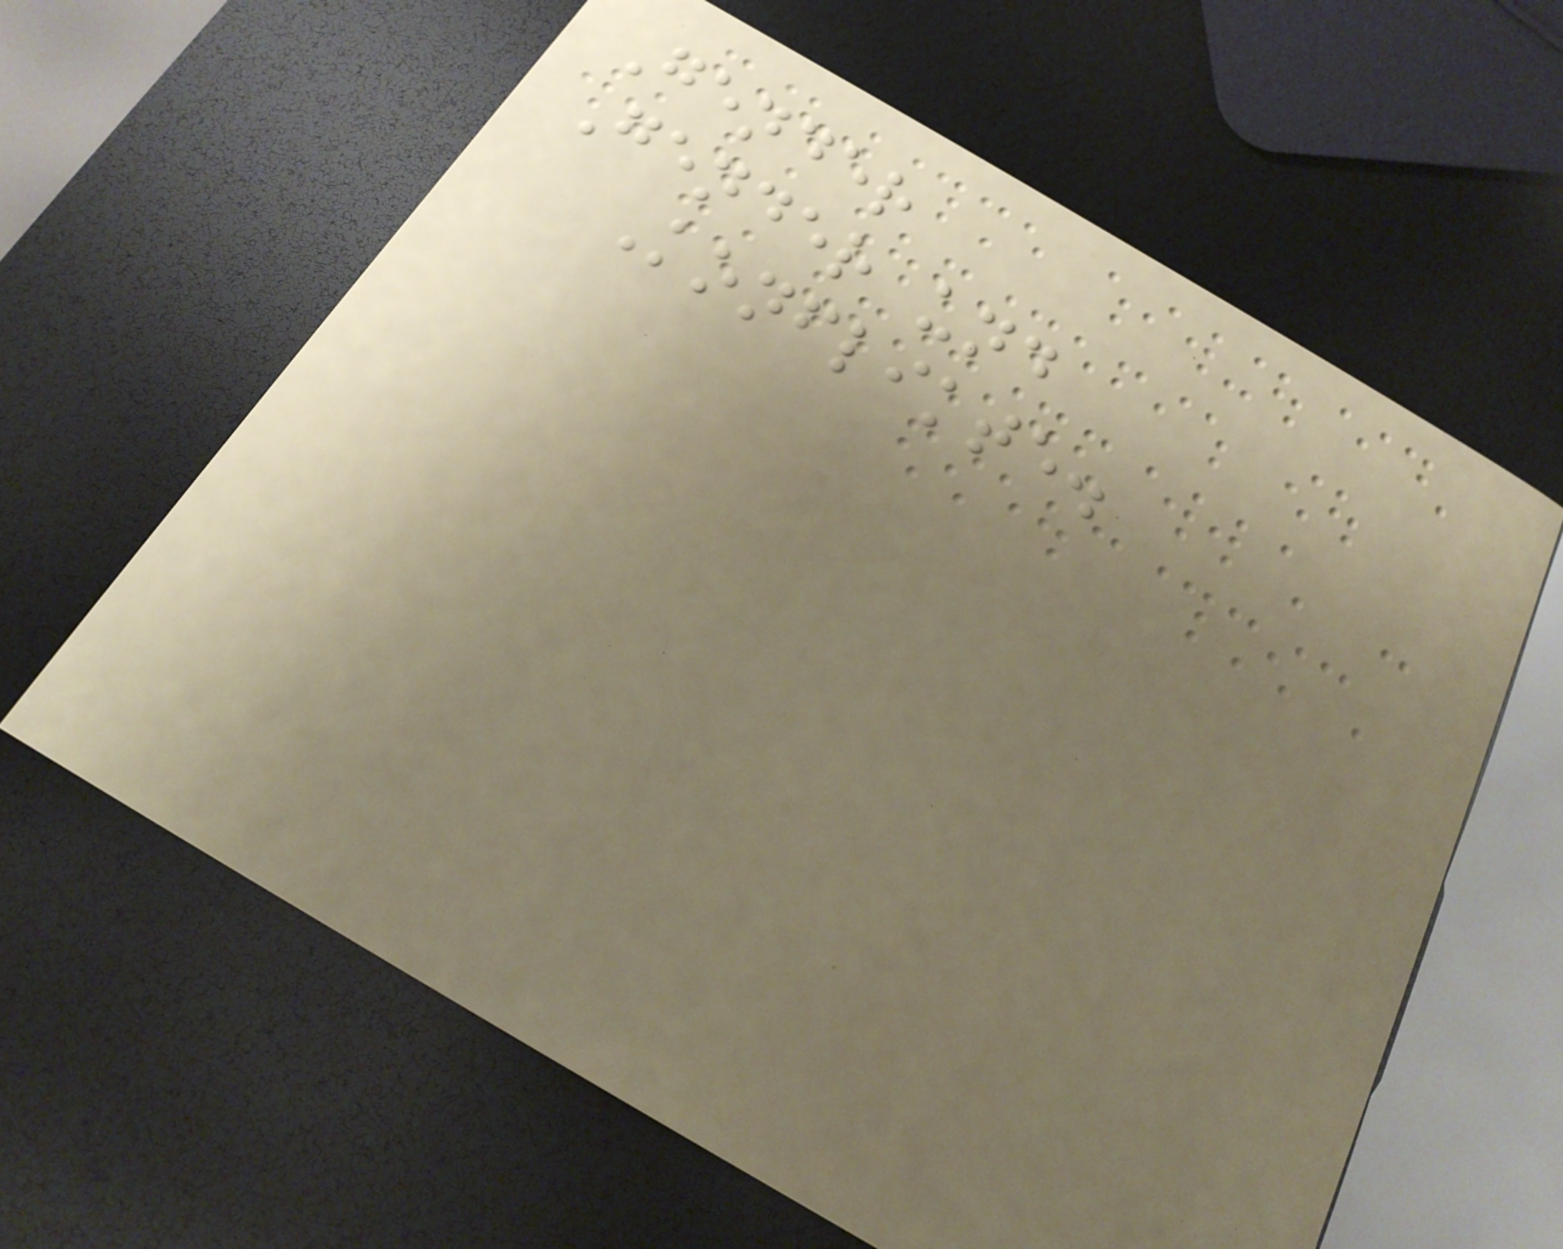Gender
Gender und
Konflikte.
